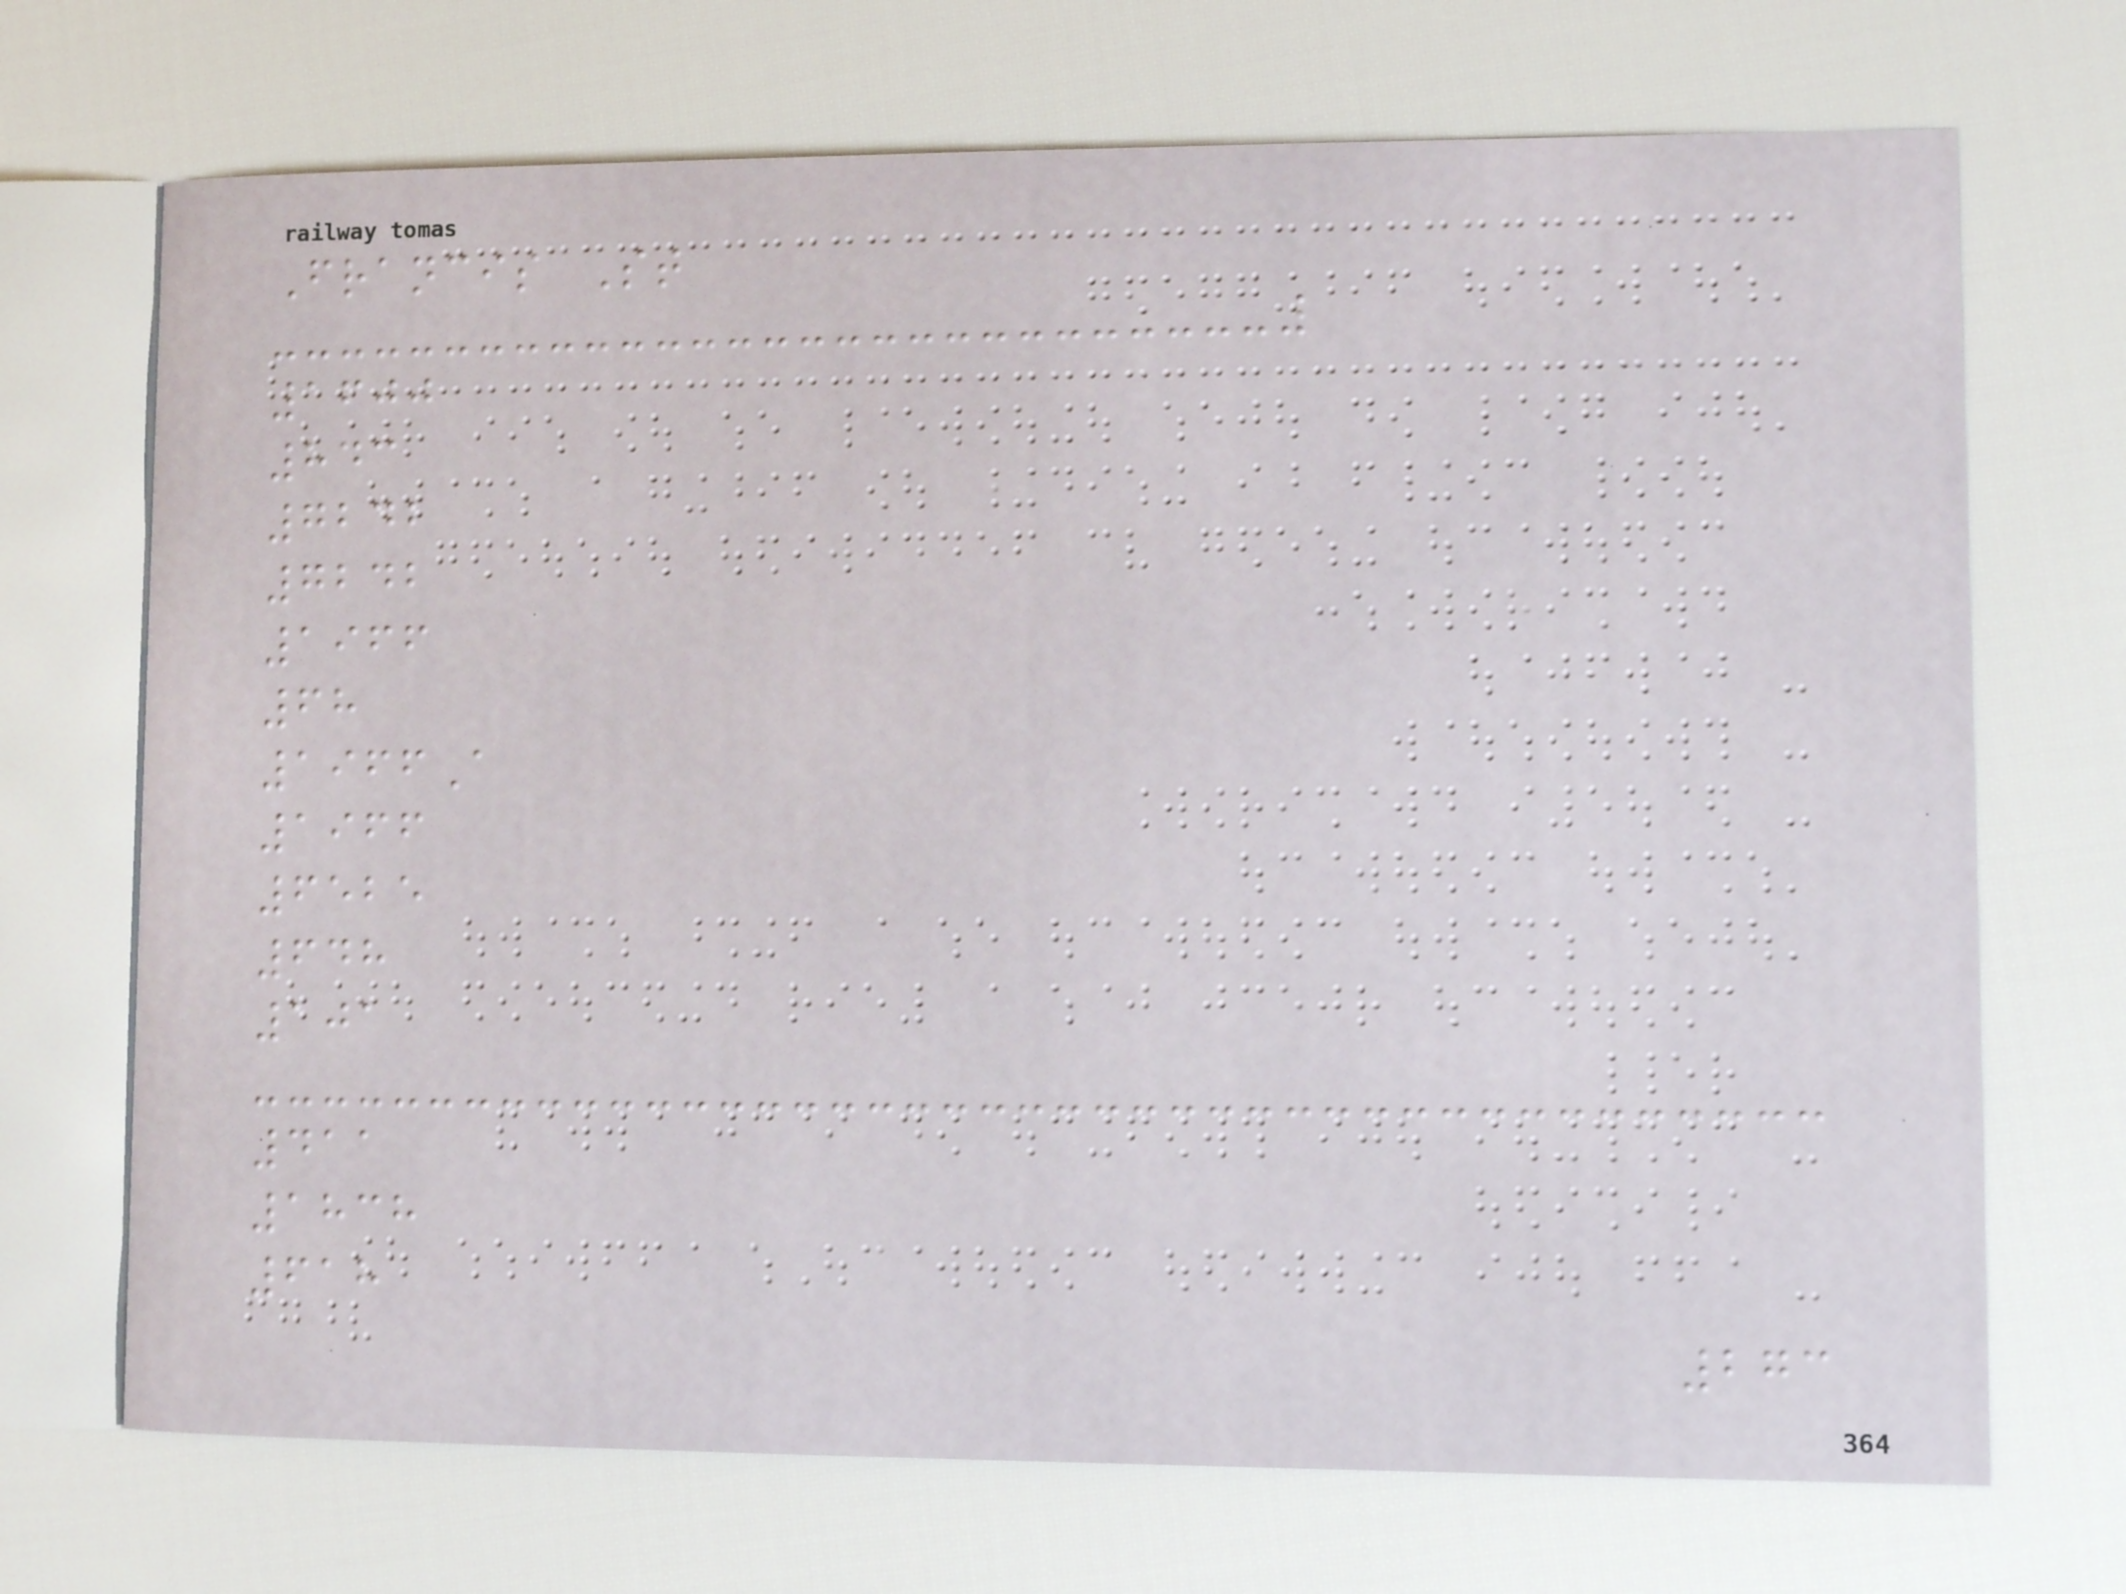Francis St
1600
843
7242
7242
1966
68
1966A
1966
6525
648
101
411
1838
618
273
